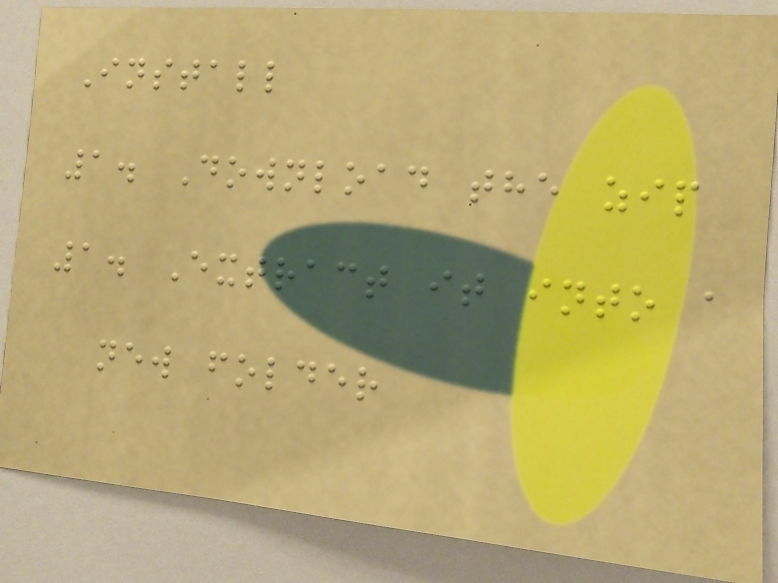Install
1. Download the zip
1. Extract it into a
new folder
